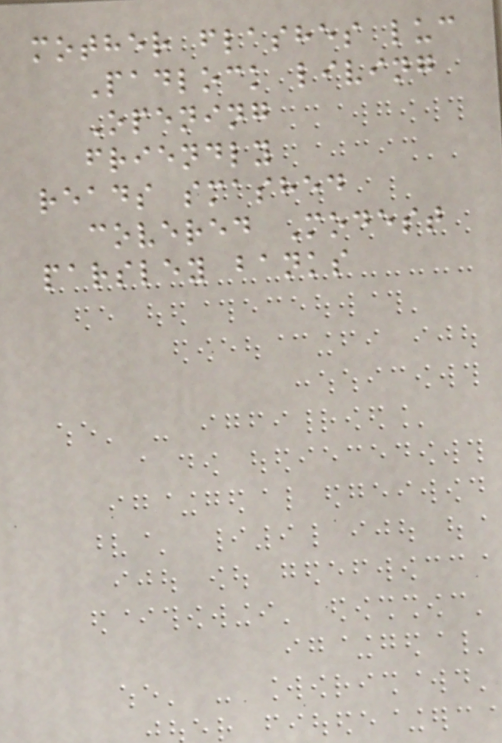mother flashes luc
Padlock living
Opening
friendly
reads smashed
covered Modest
parsley banks
